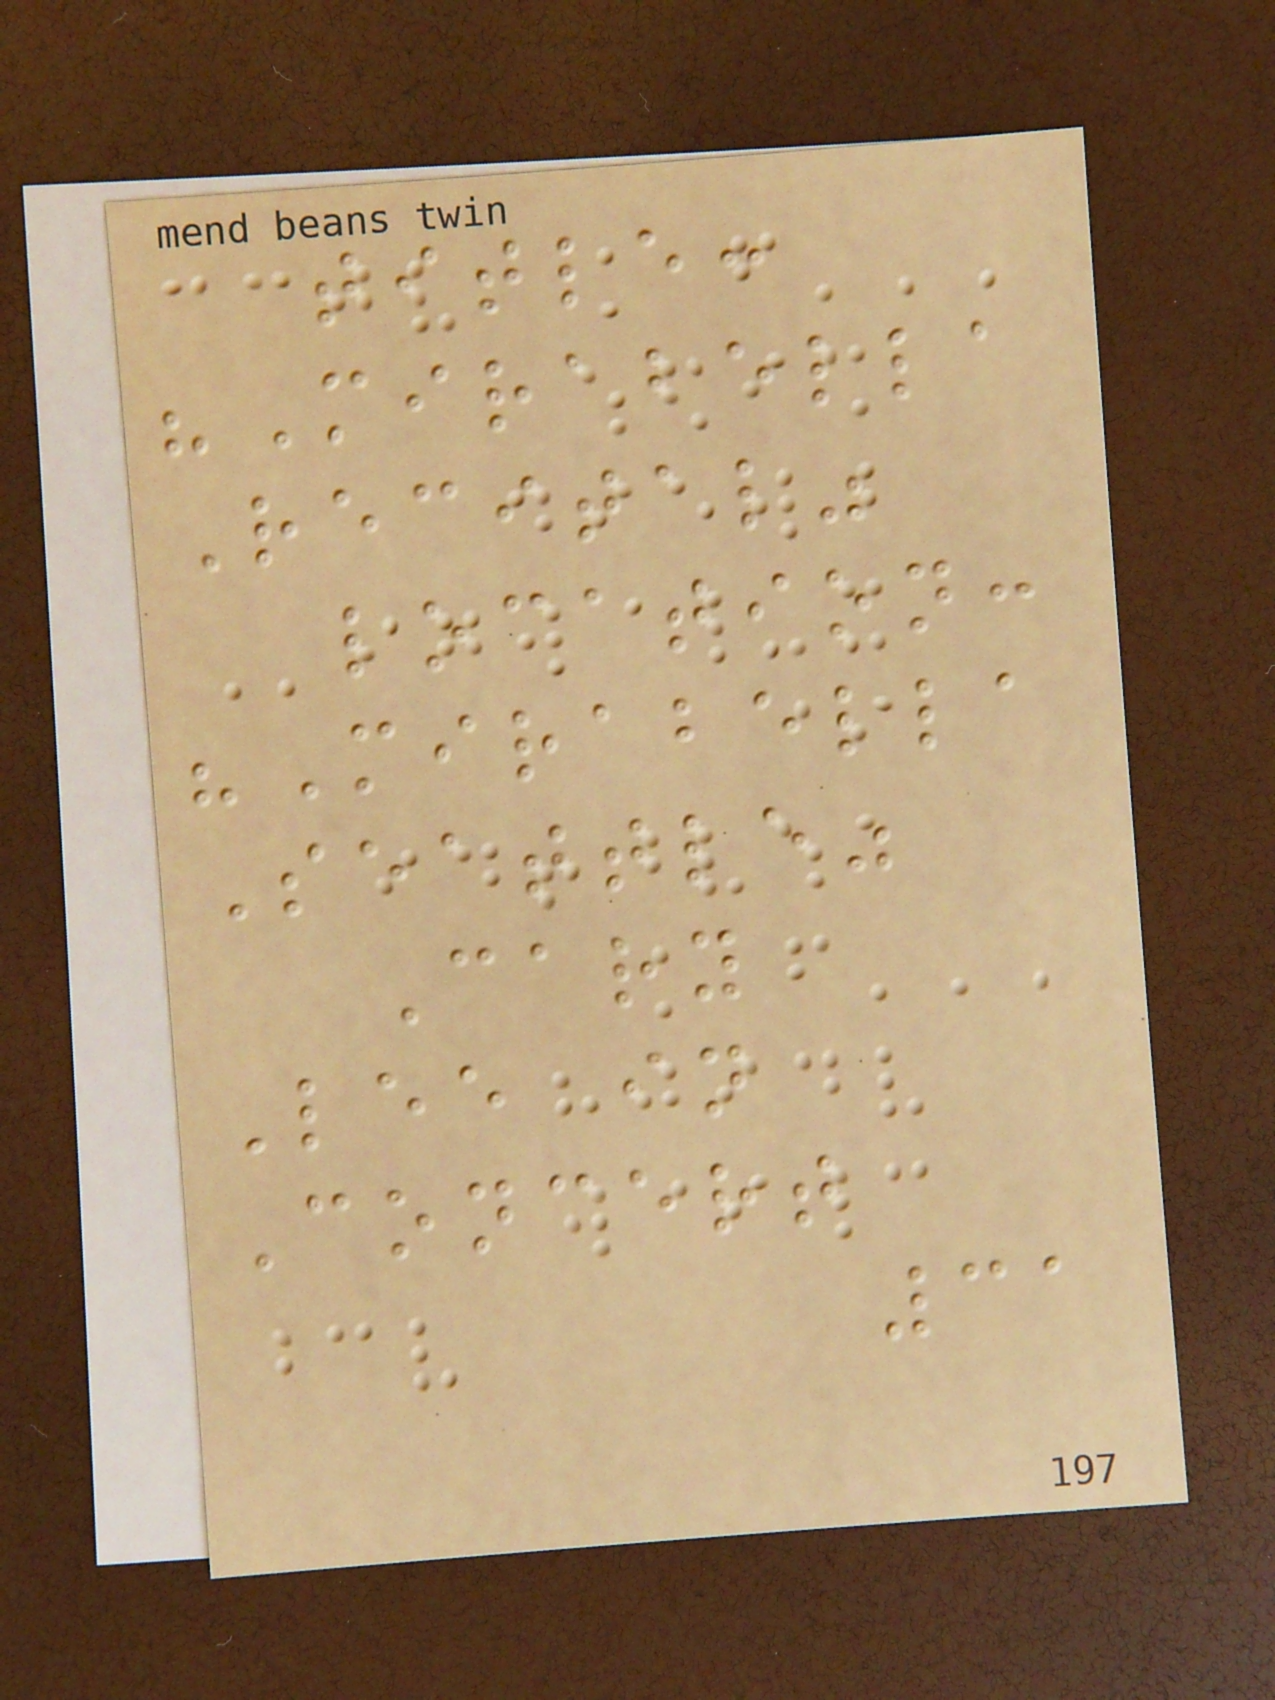title:
"Mirabella
Recital"
location:
"Mirabella
Seattle"
Cary
Lee in
Concert
31
